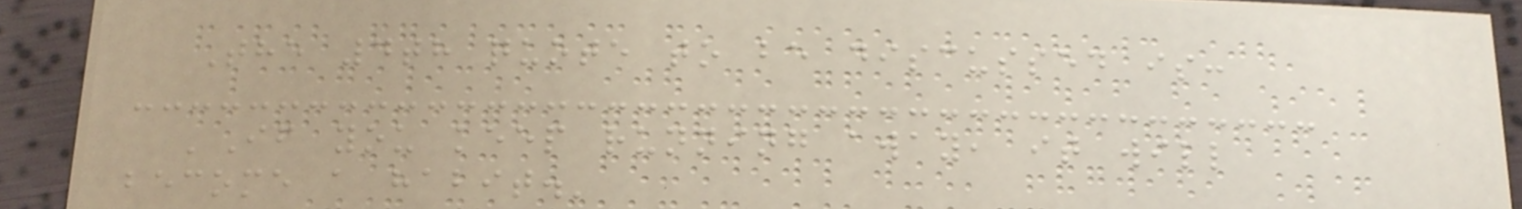The 4th quote to be discussed is:
'If you keep running away, it will
become a habit.'
